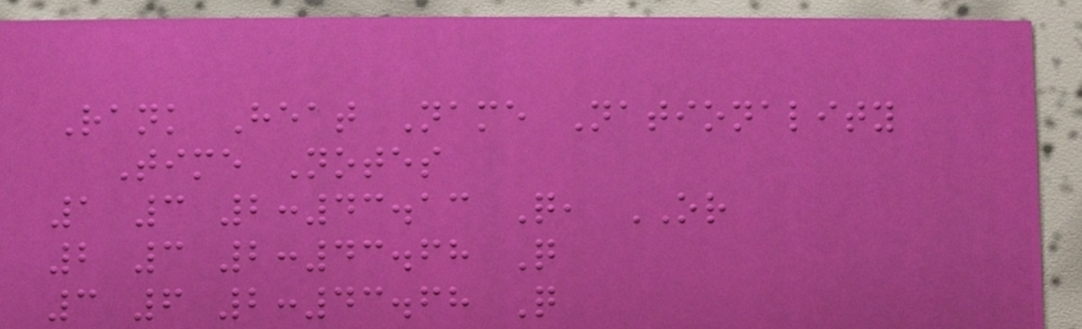Rank Heat Name Nationality
Time Notes
1 3 2:43.13 Q, OR
2 3 2:43.68 Q
3 6 2:43.68 Q
